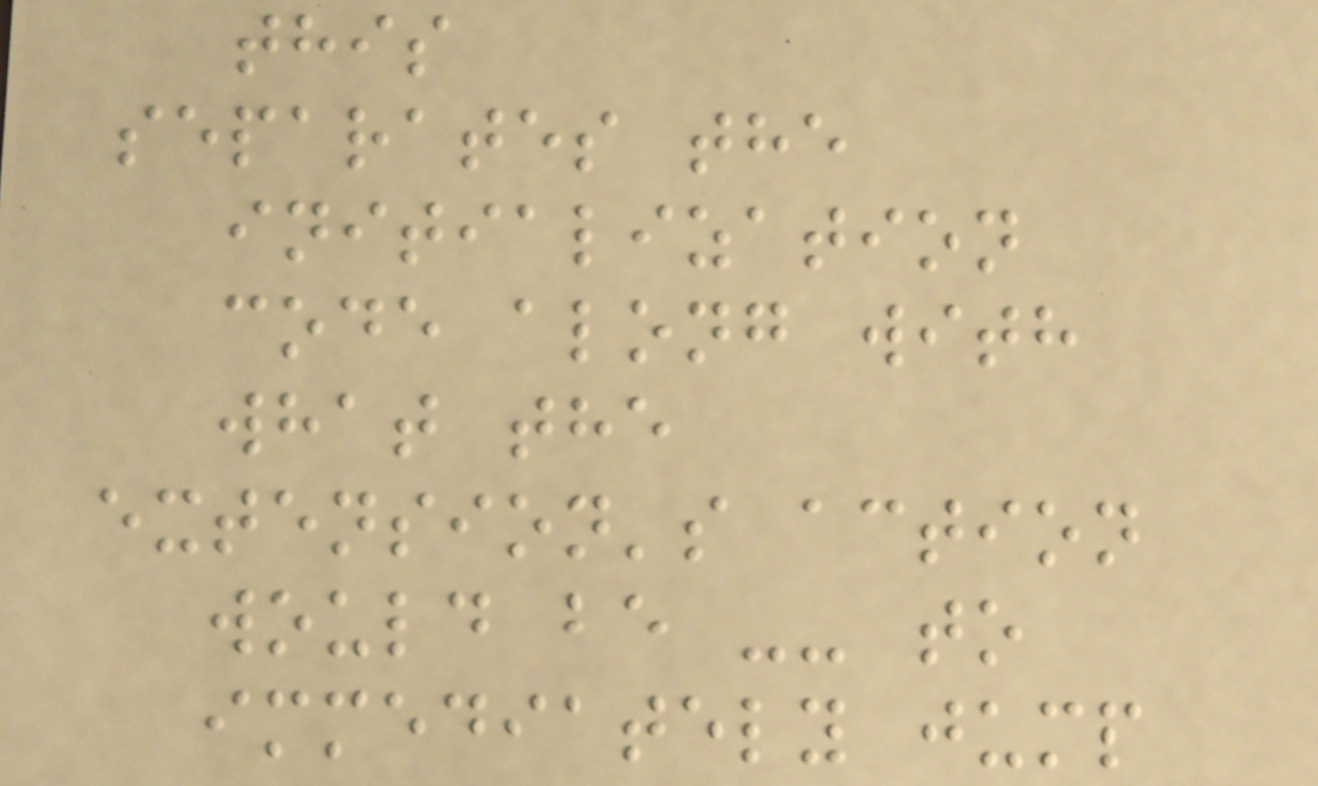this
separates the
initialization
code along with
what the
extension's action
would be -- to
immediately jump
